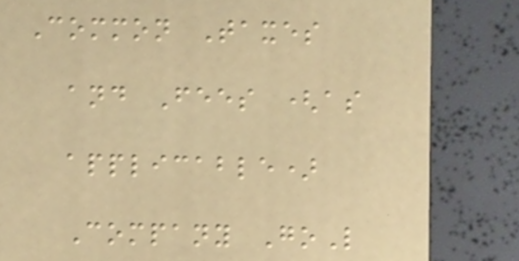Common Taxes
and Fees (as
applicable)
Company GoL
